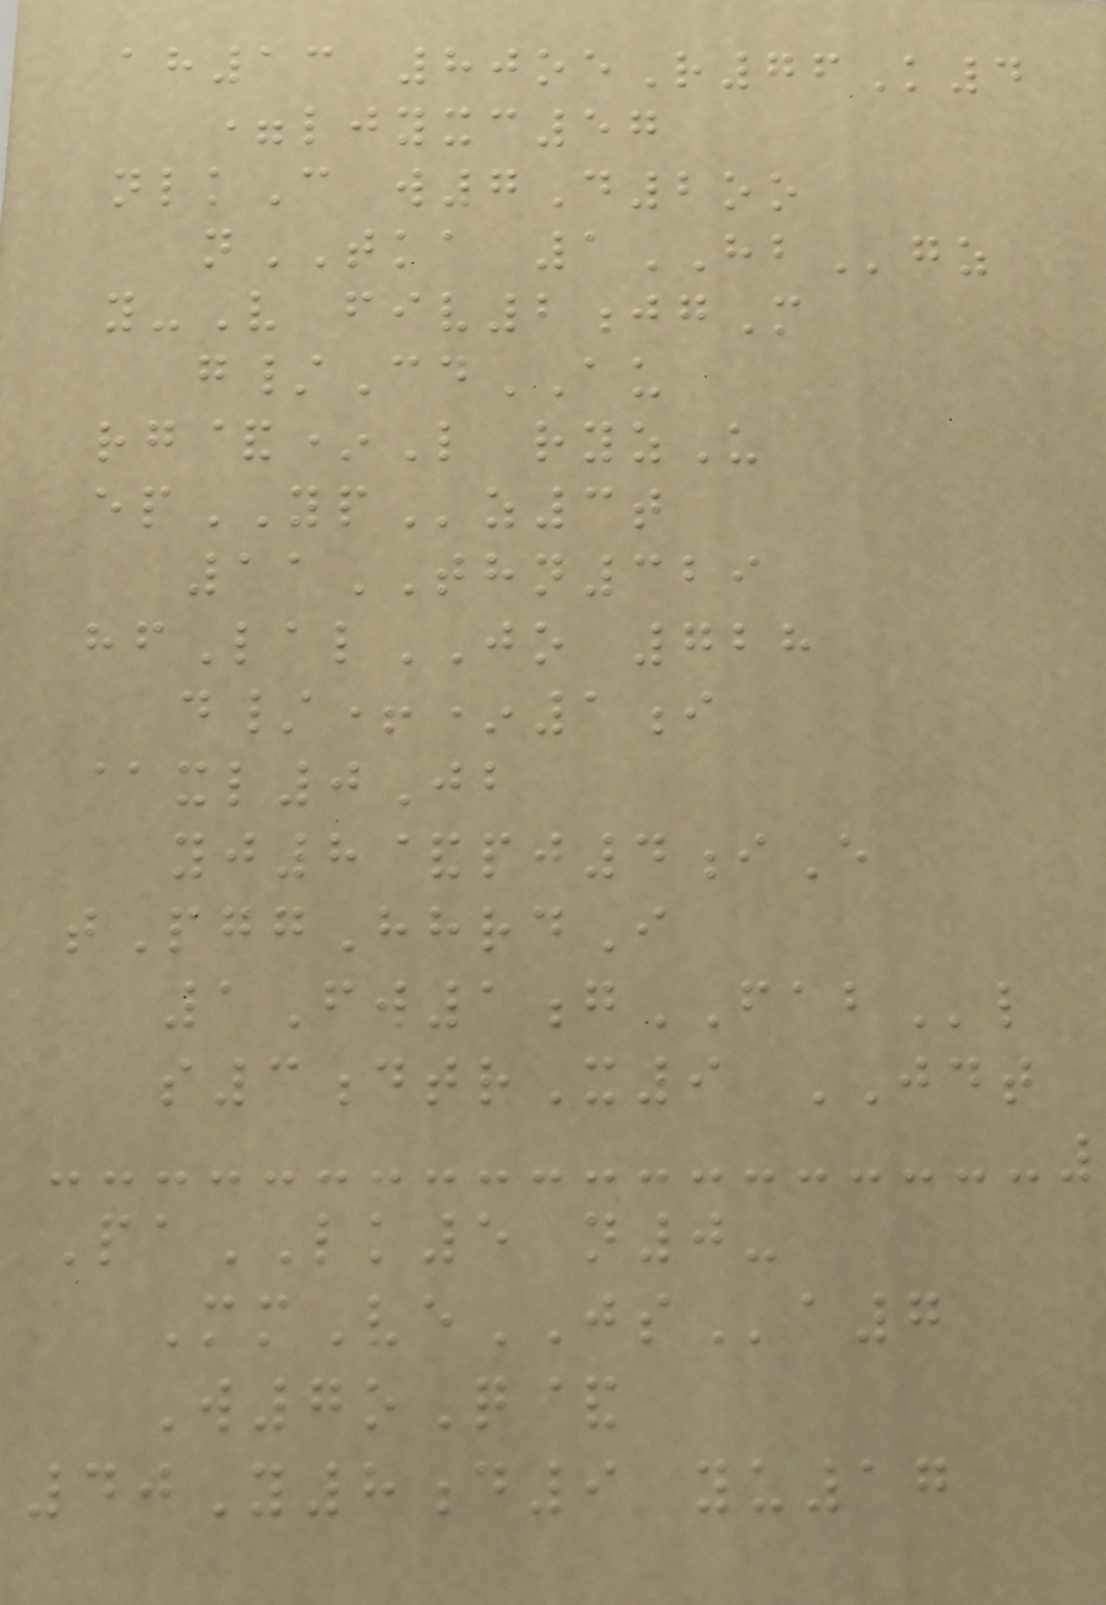ah13 80oeR76K4
=ljyxc57
nlkC w7D2oo
nTKA 1HBgz
y-V fiv2jgM
g/CdAU
rg&*L ryzU
epYPz3t
11THN329
hfLalJO 728
d/+*1i
@xl0Jb
yj8&pj4iE
tPggHhrdI
1Fw1gFABl
s3dtrX9 JDT
PaLK5 n0-
MmVeJSa7
W7oQ&
40Y8d9 yu17
